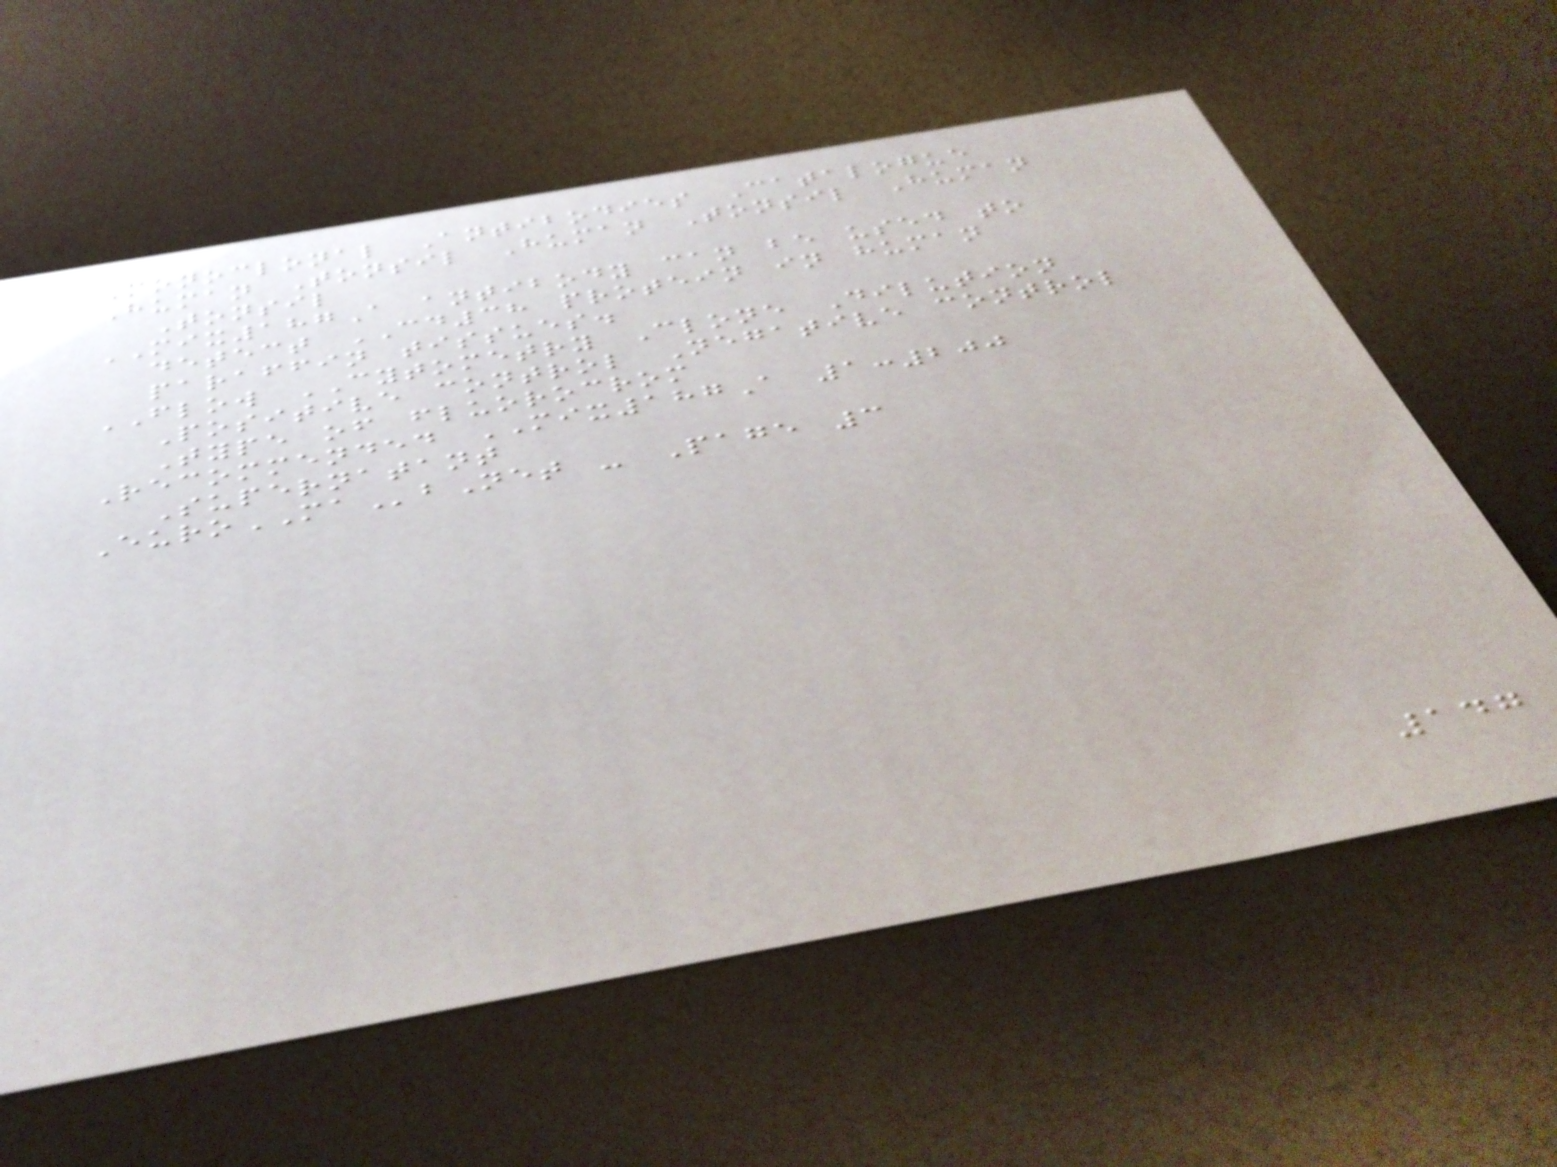Monoclonal Antibodies Catalogue
Human Tonsil Human Tonsil Human
Tonsil
MIX187A antibody can be used to
detect CD38 protein in human
paraffin tissues.
FLOW CYTOMETRY Clone Dilution
Positive control Negative control
Type of fluorocrom
Recommended MIX187A 1:200
Supernatant
EuroMAbNet - Page 3
147
